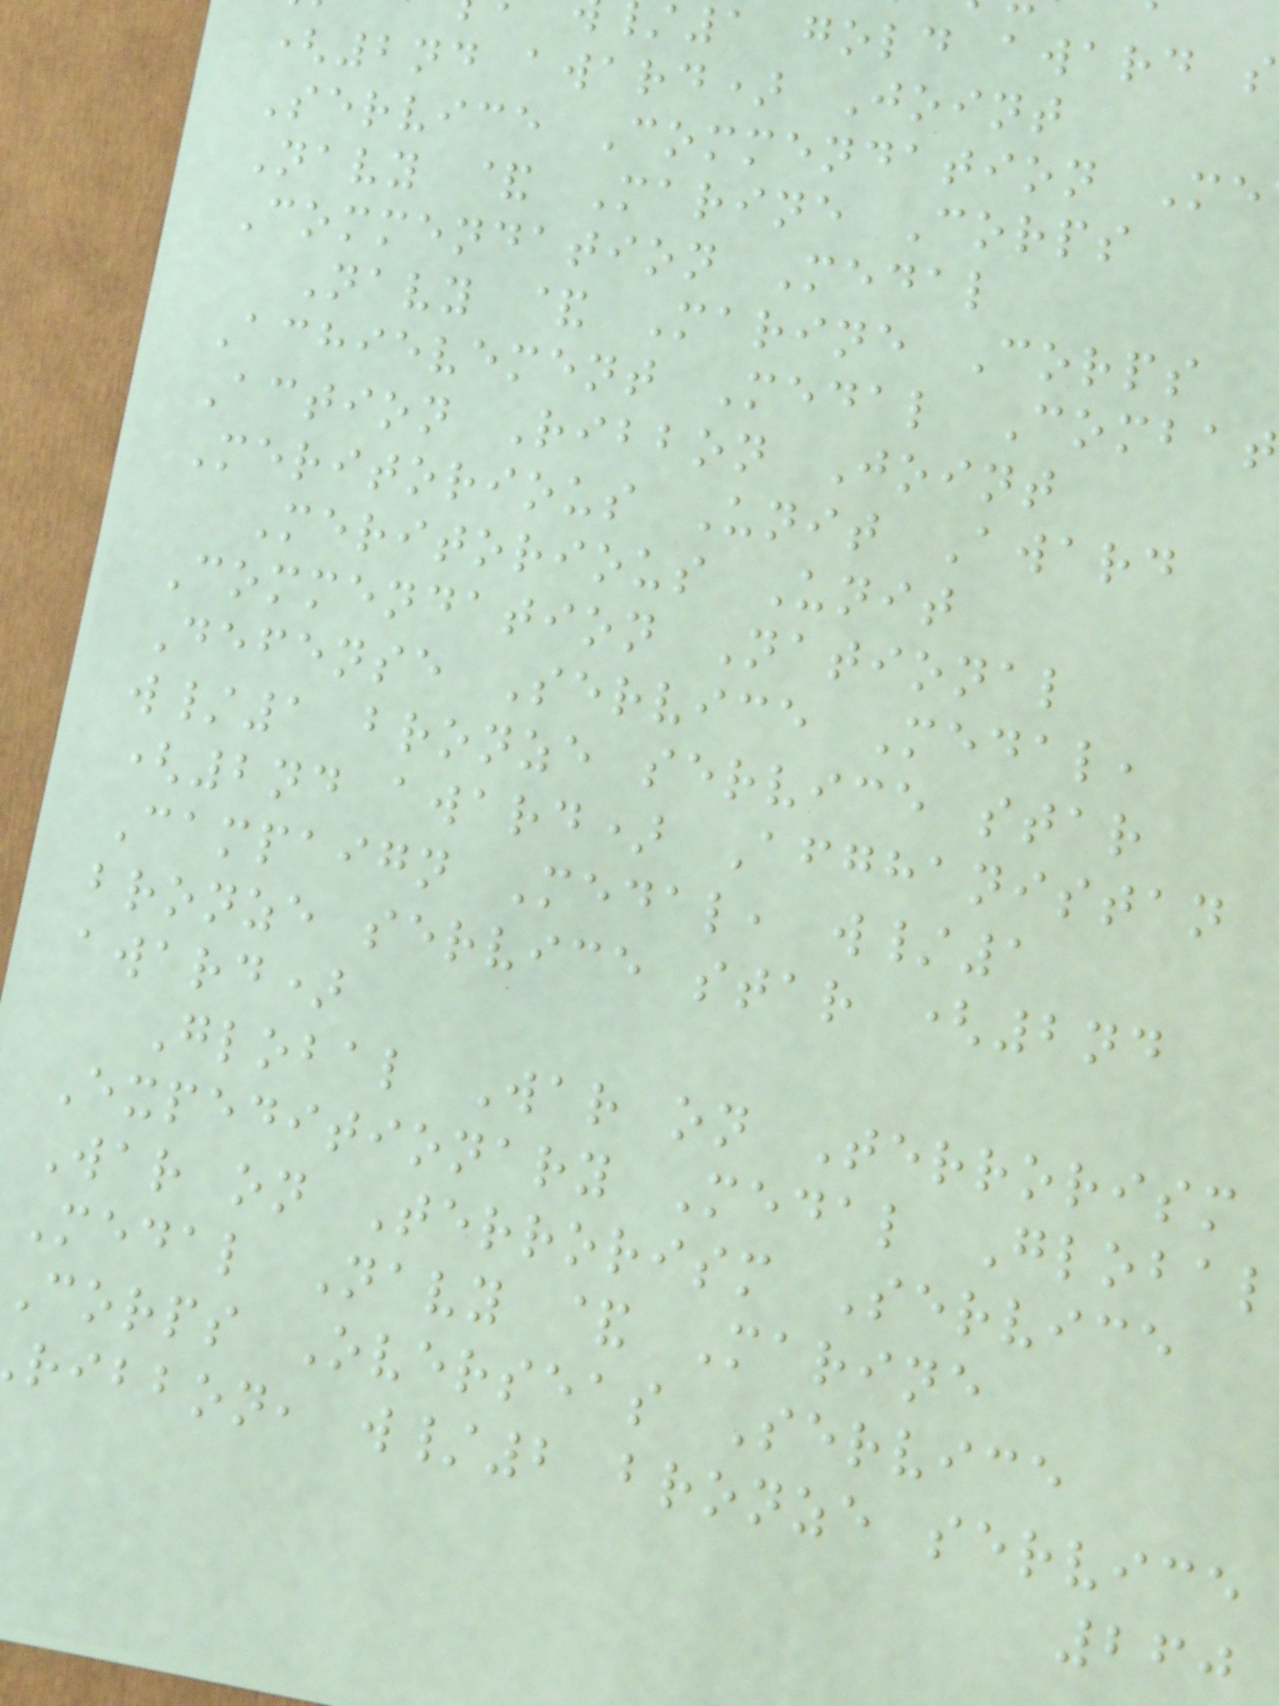1 gold award s
(2nd award) Joint
Service Commendation Me
Navy & Marine Corps
Commendation Medal
Navy & Marine Corps
Achievement Medal Combat
Action Ribbon Joint
Meritorious Unit Award
Meritorious Unit
Commendation National
Defense Service Medal,
w/1 bronze service star
(2nd award) Afghanistan
Campaign Medal, w/1
bronze service star (2nd
award)
Global War on Terrorism
Expeditionary Medal Global
War on Terrorism Service
Medal Navy & Marine
corps Overseas Service
ribbon, w/2 bronze service
260
